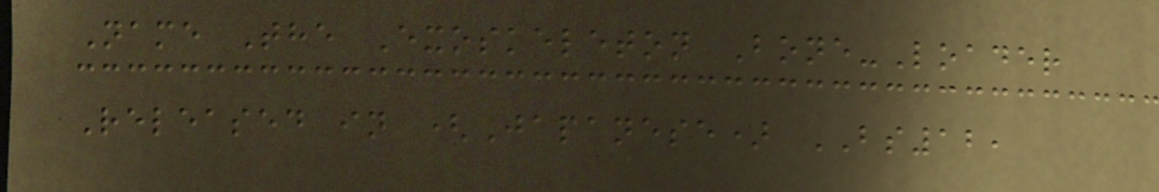Name The Exoskeleton Bone-Loader
Released in (Japanese) BS12,
